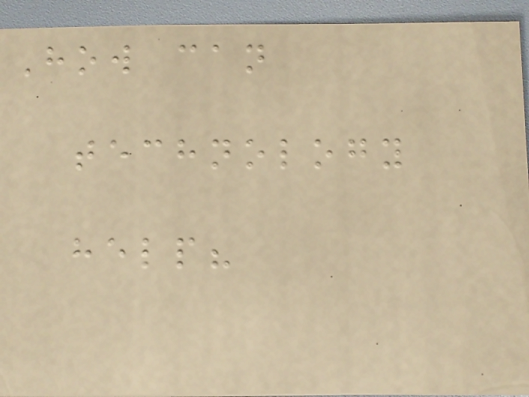How can
technology
help?
